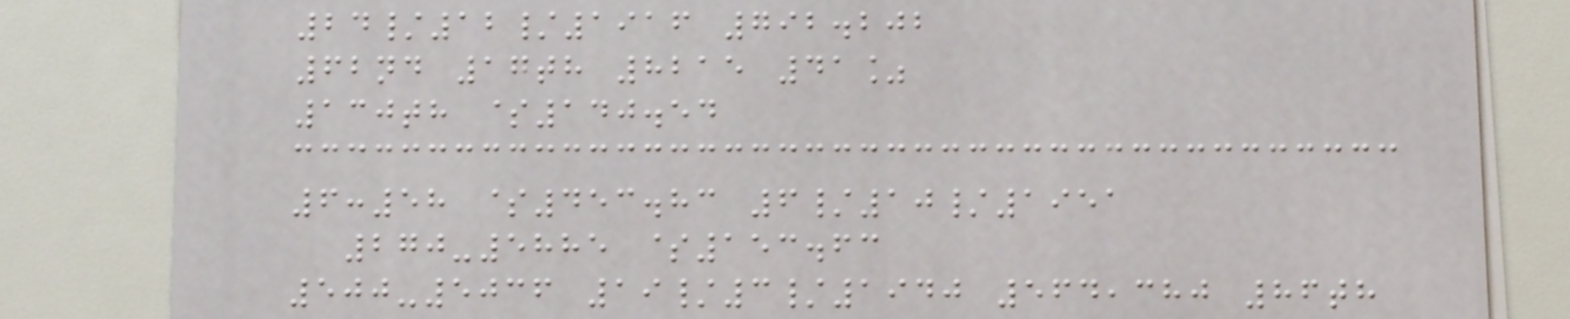24/12/1916 792.202
62nd 17th 8215 41%
130th $140.54
6:58 $453.83 6/10/1951
270-5885 $153.63
500-5036 19/3/1940 564,380 86th
